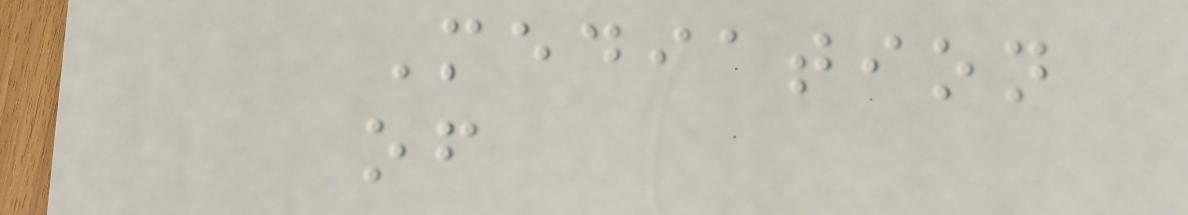Mediation
of
